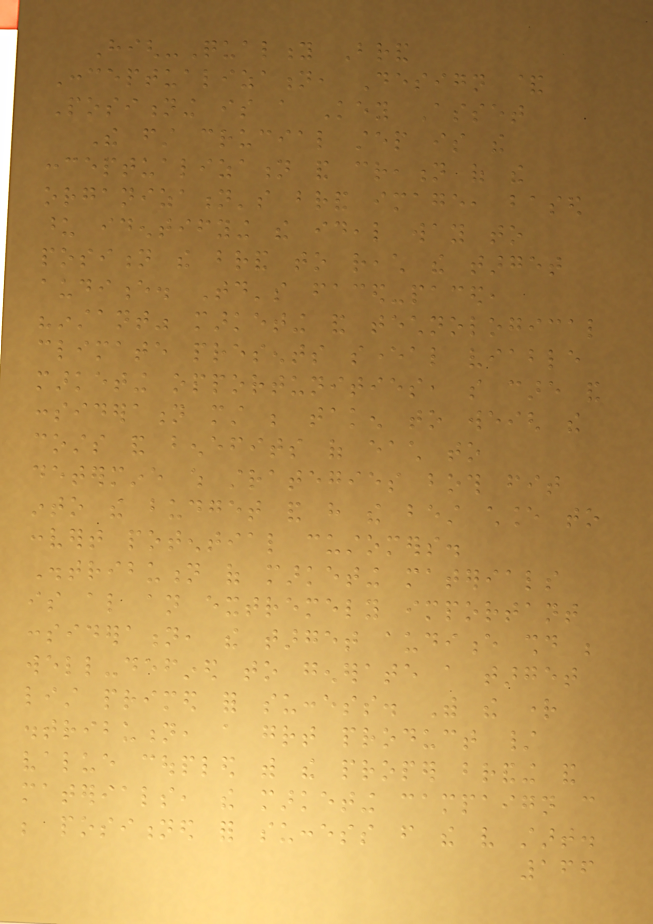High-Quality Brand
Conceptualization, Design &
Positioning is a Key Asset
The first crucial step is the
conceptualization and creation of the
organization's brand image, based
upon identifying the ideal way to
position the brand to reach the target
audience. Today's faced-paced,
"instant" marketing and technological
climate presents several viable
marketing opportunities, so care and
consideration must be taken to weigh the
costs and benefits of each to
determine which strategies both fit
into the budget and have the best chance to
convert potential customers.
Distribution of marketing materials
is also an extremely important
consideration, the target audience should be
well-defined to generate a target
list primed for success. With the right
distribution, a great product /
value coupled with the proper branding and
materials, the marketing campaign can
be positioned for success from the very start.
166
